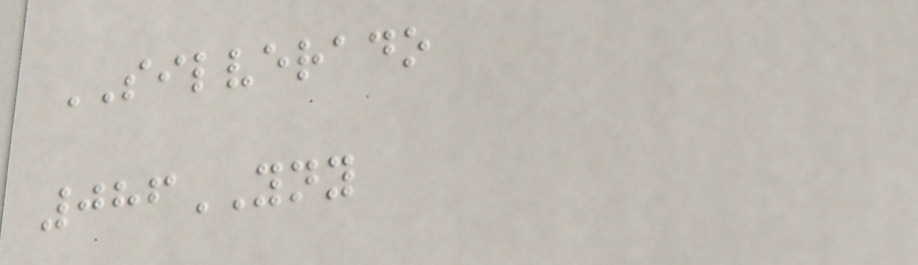SILVERADO
086YNY
